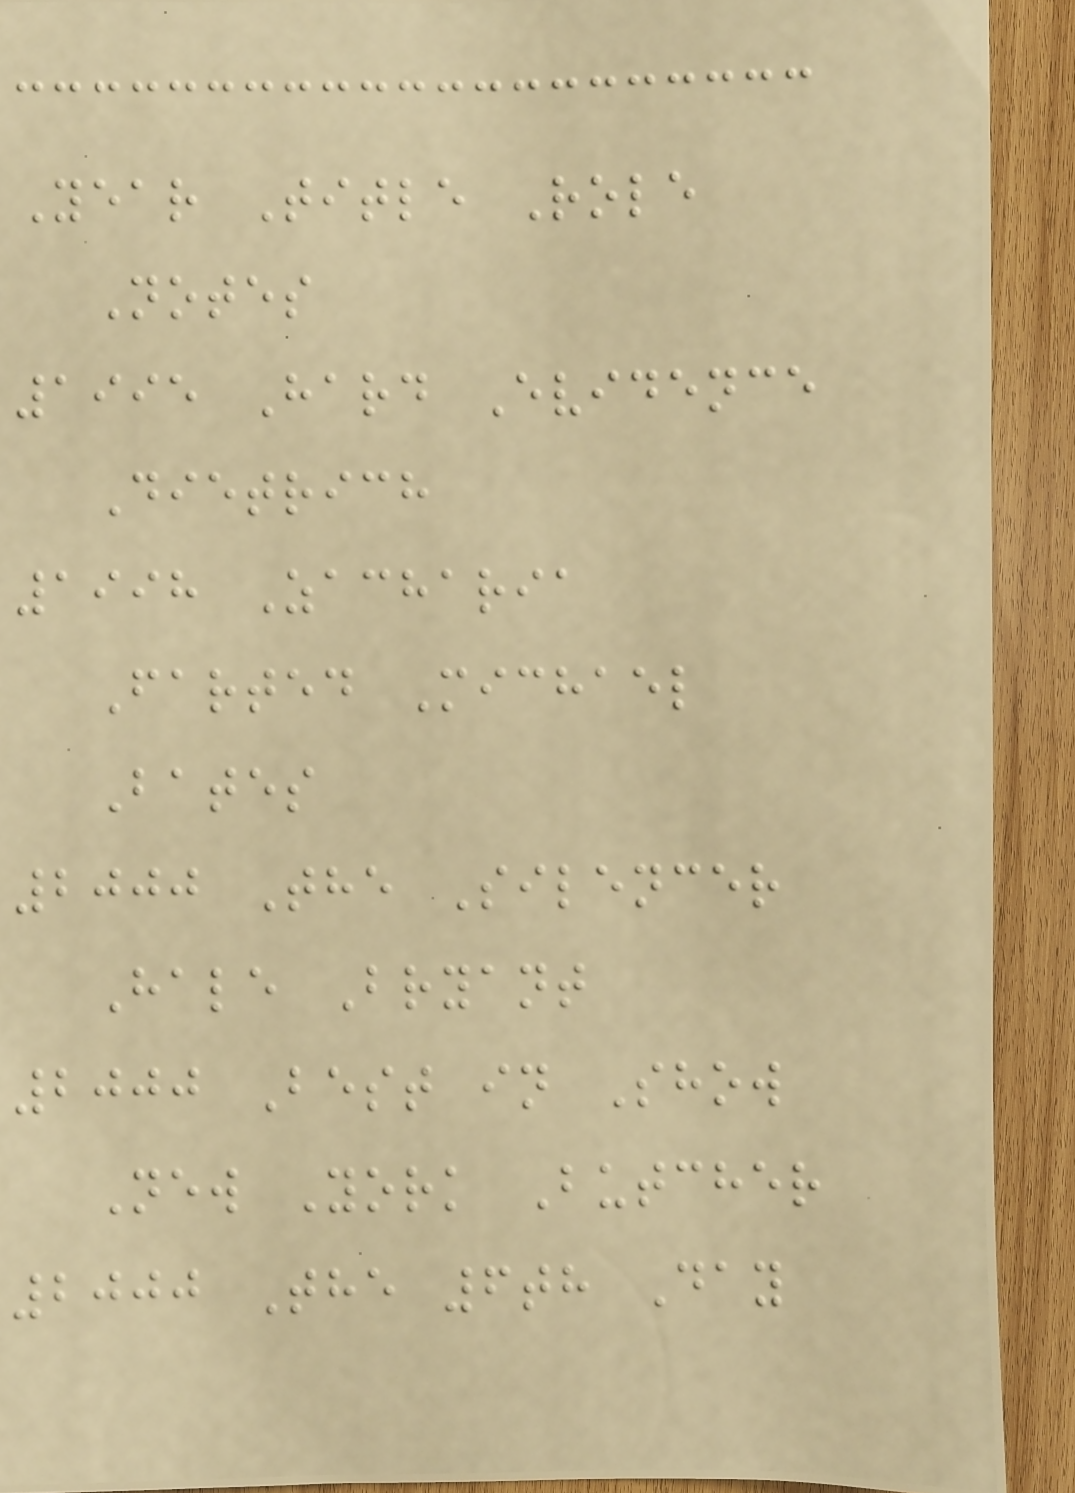Year Title Role
Notes
1995 Hard Evidence
Dietrich
1998 Zacharia
Farted Michael
Bates
2000 The Silencer
Hale Bryant
2000 Best in Show
New York Butcher
2000 The 6th Day
